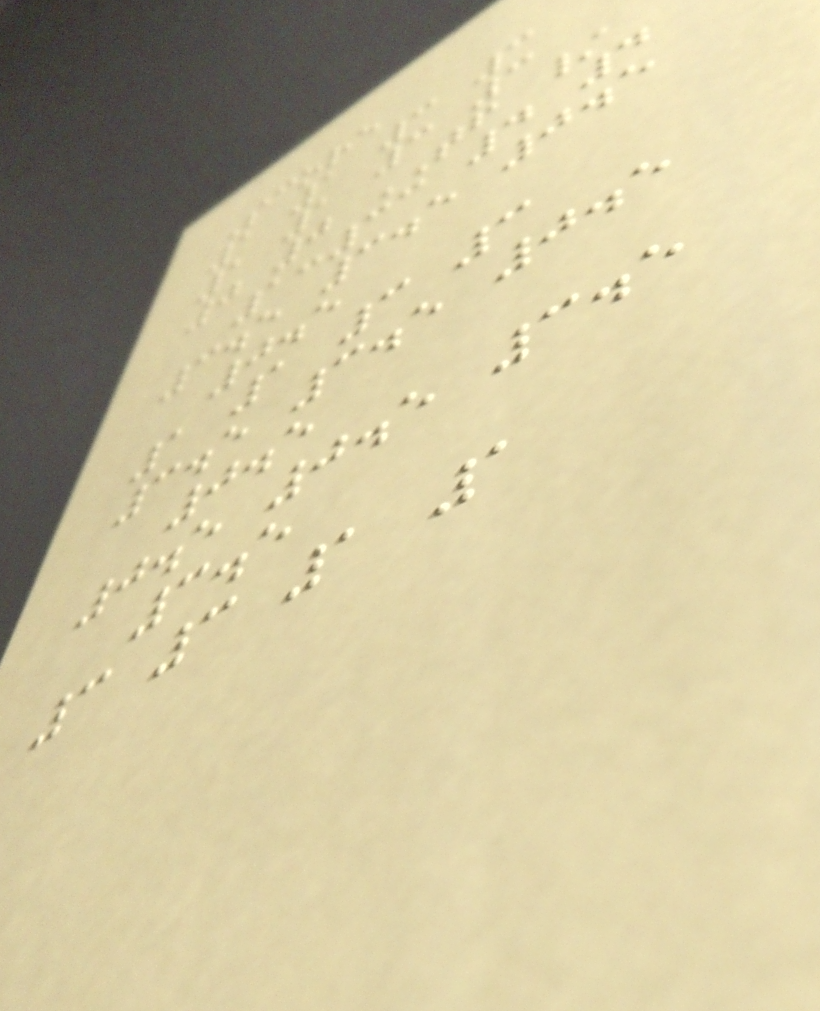Score
1 1 3 3
1 1 3 3
0 0 TF /
1:33 4 4
3.5 3.5 0.5
0.5
1 1 3 3
3.5 3.5 0.5
0.5
0.5 0.5 3.5
3.5
3 3 1 1
